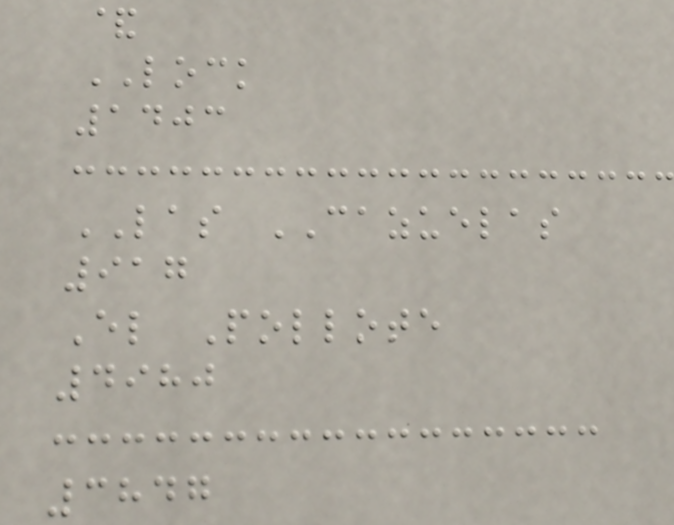&
LOCK
1403
LAS CAZUELAS
917
El Pollote
4980
3847
